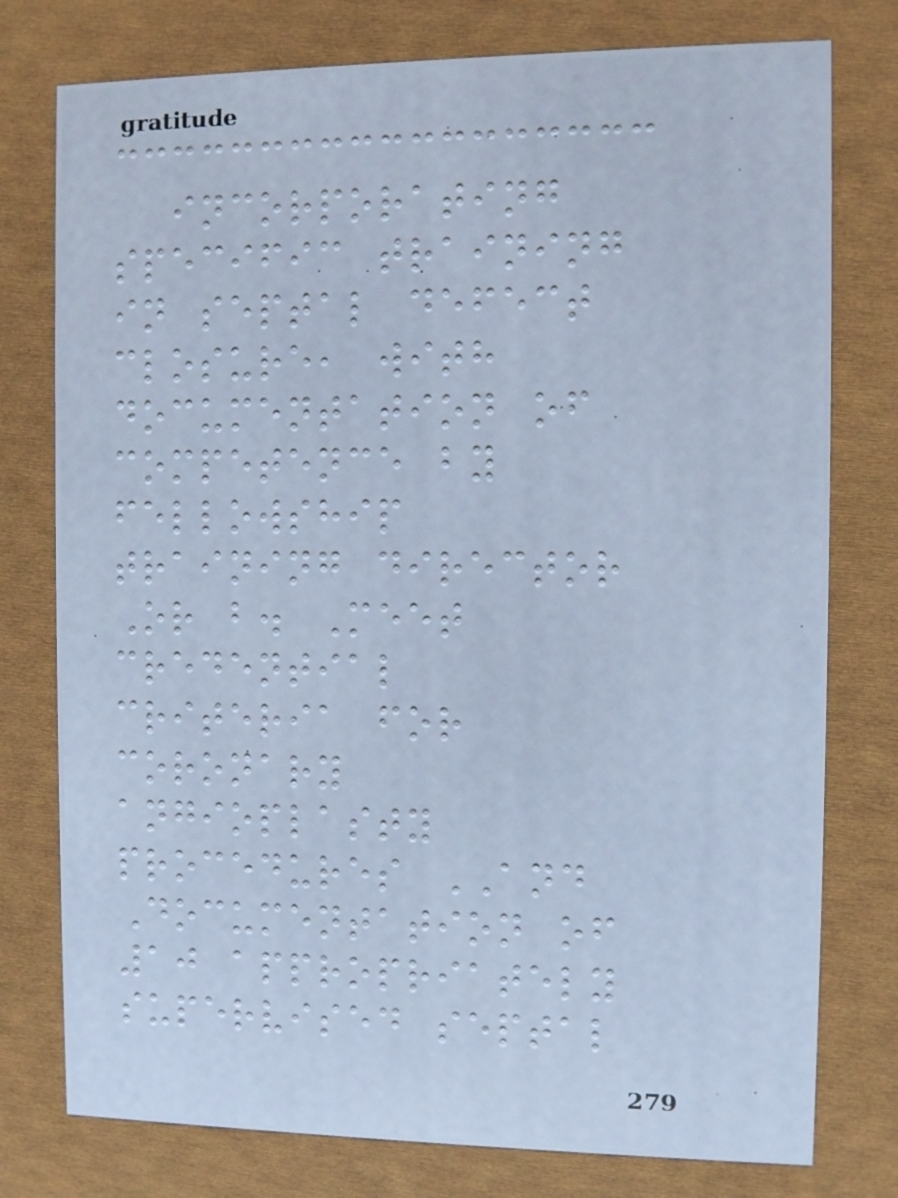incorporating
specific training
in septal defect
closure, with
documentation of
competence by
fellowship
training director
Or b. Meet
credential
criteria for
coronary
angioplasty
procedures AND
Documentation of
10 appropriately
supervised septal
